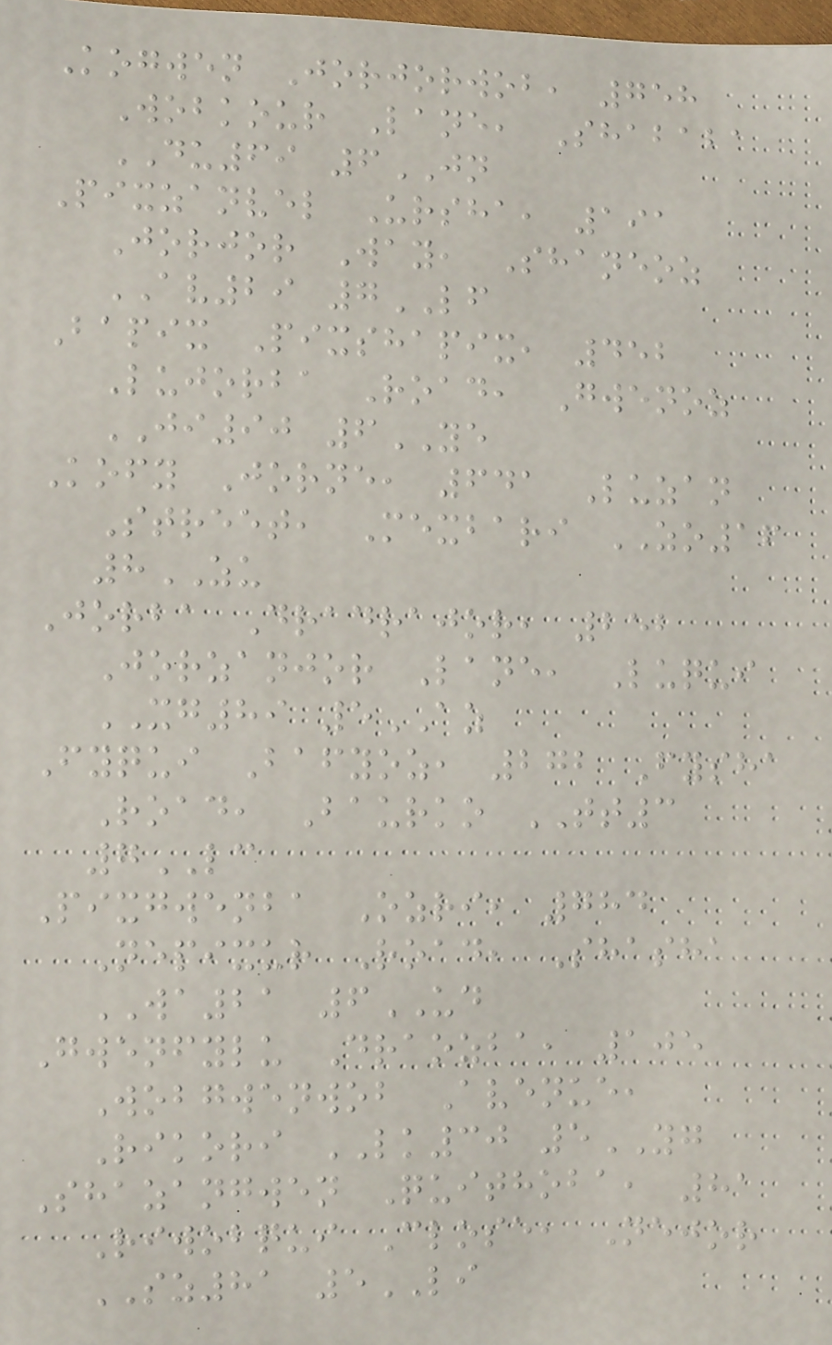Kogwen Jorjorwob, 758
Wobkour Lane, Shababa
DU69 6JN
Pixzanvel Ursha, 191
Jorjor Way, Shaneoz
AV29 7LF
Bapix Pixshapix, 452
Lujorba Road, Gwenoz
JI90 6YE
Kofy Jorne, 641 Luzan
Street, Mexbari ZO16
8ZU
Jorba Dradrajor, 252
Jorzanjor Lane, Luqui
XG89 5AZ
Fyqui Bafyoz, 272 Fysha
Road, Baurko TT3
7LC
Pixgwenba Ozri, 784
Nepixur Road, Shasha
WA21 6UD
Gwenfylu Draozba, 105
Wobgwenwob Avenue,
Rikori LK30 5YG
Shazangwen Quithoba, 81
Riwobqui Close, Nejor
SZ81 5LI
